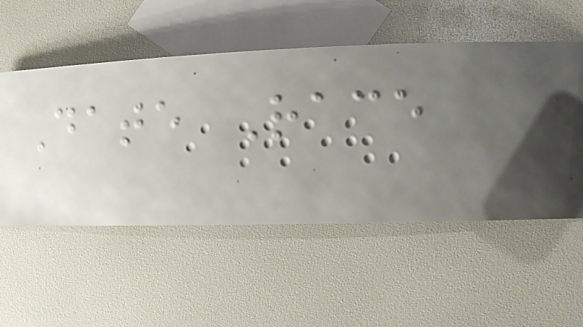Date Race
